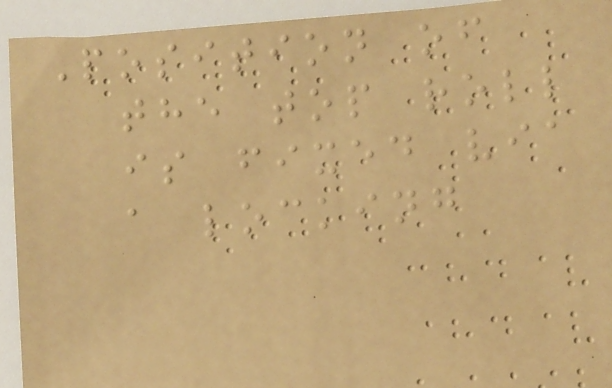Position of
the top roll
is fixed via
a locking
